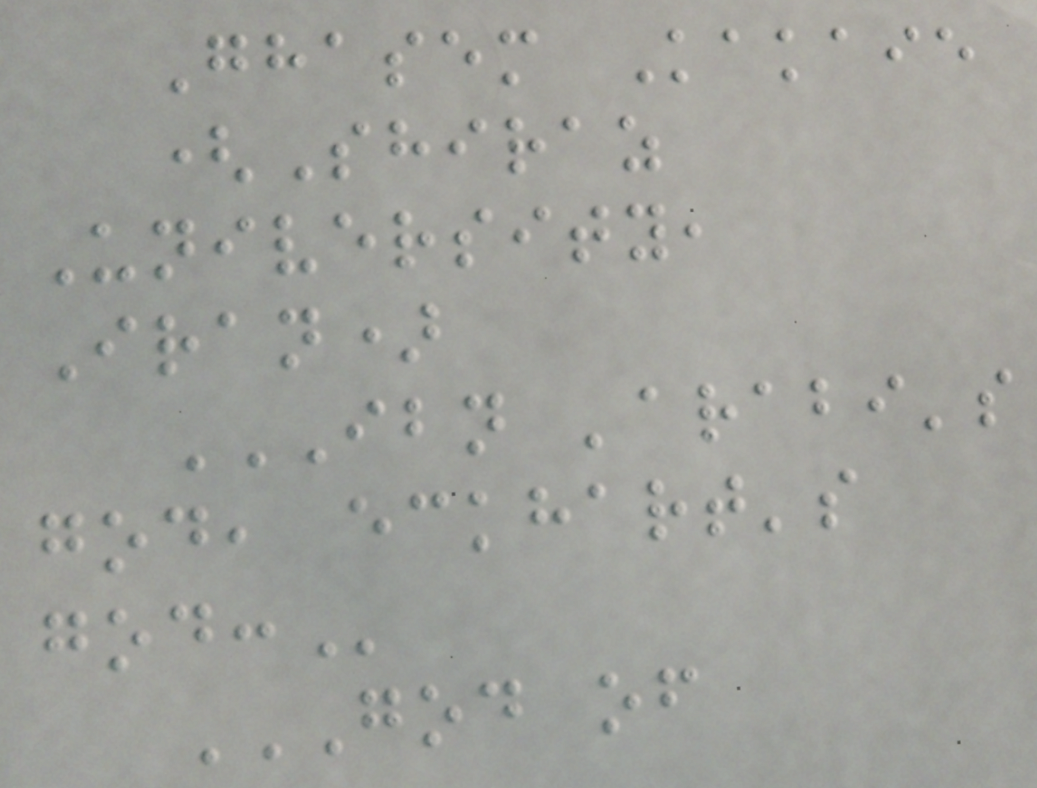Ghasem Kakaie
(Shiraz
University,
Iran)
IBN 'ARABI'S
GOD, ECKHART'S
GOD:
GOD OF
